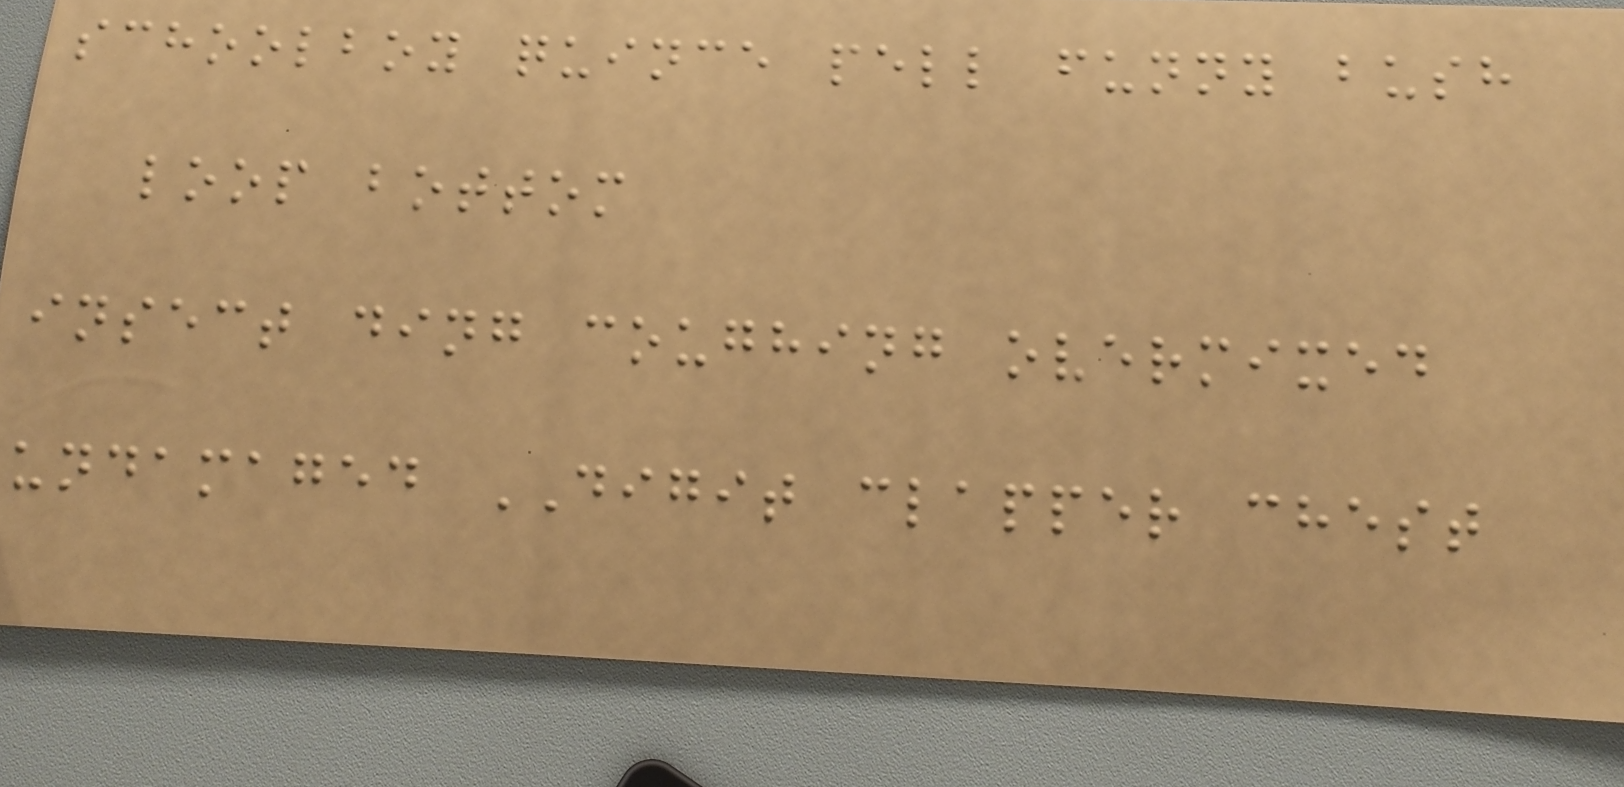schoolboy quince pell funny bush
loop bottom
insect ding coughing overmixed
undamaged DIGIT clapper chest
